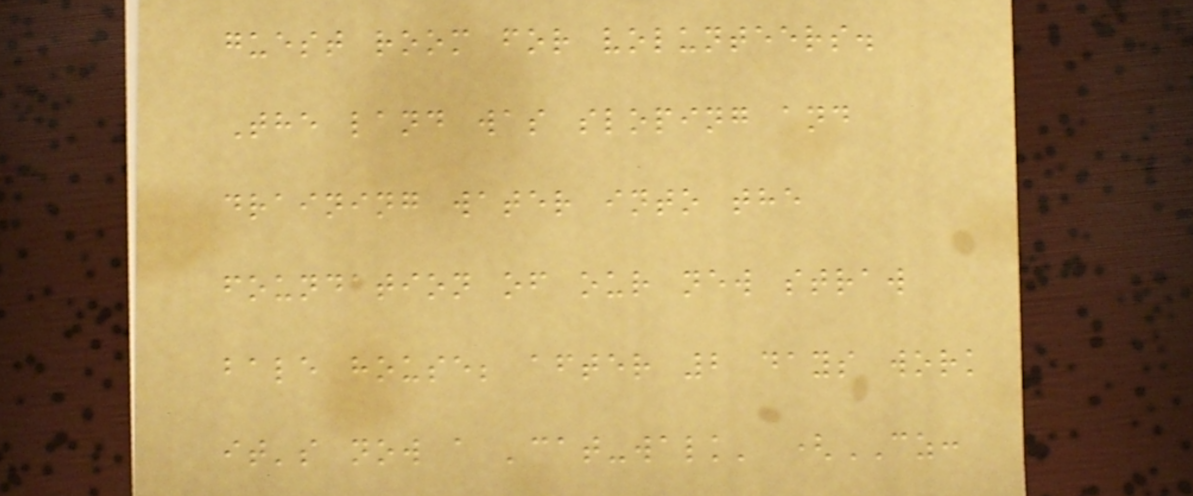guest room for volunteers.
The land was sloping and
draining water into the
foundation of our new straw
bale house; after 2 days work
it's now a 'cat-walk' (CZ:
